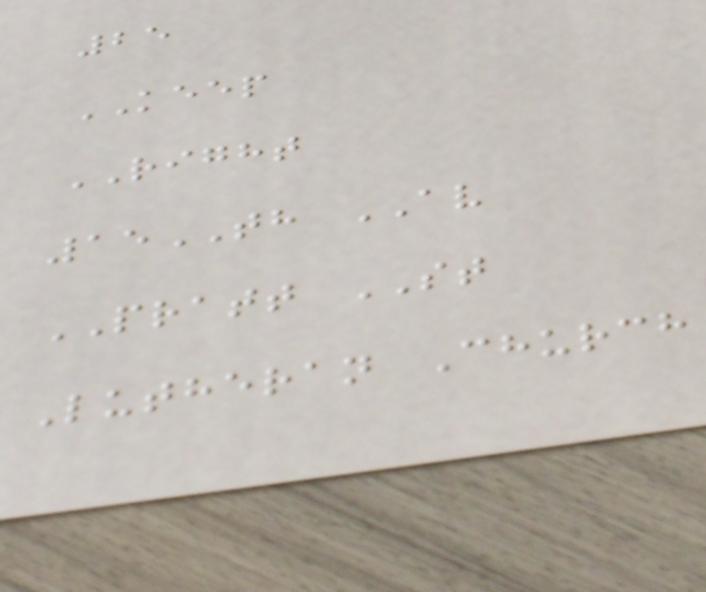25
KEEP
RIGHT
15TH AV
PRATT ST
Lutheran Church
